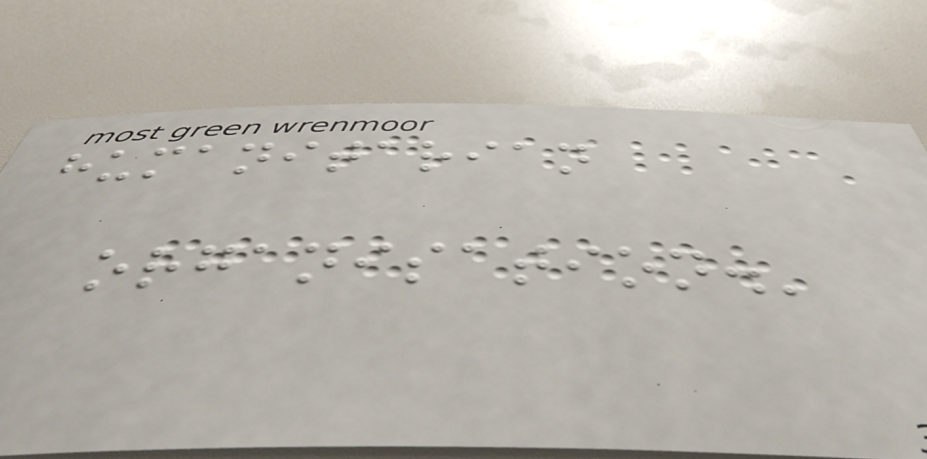humanitarian
organisation.'
